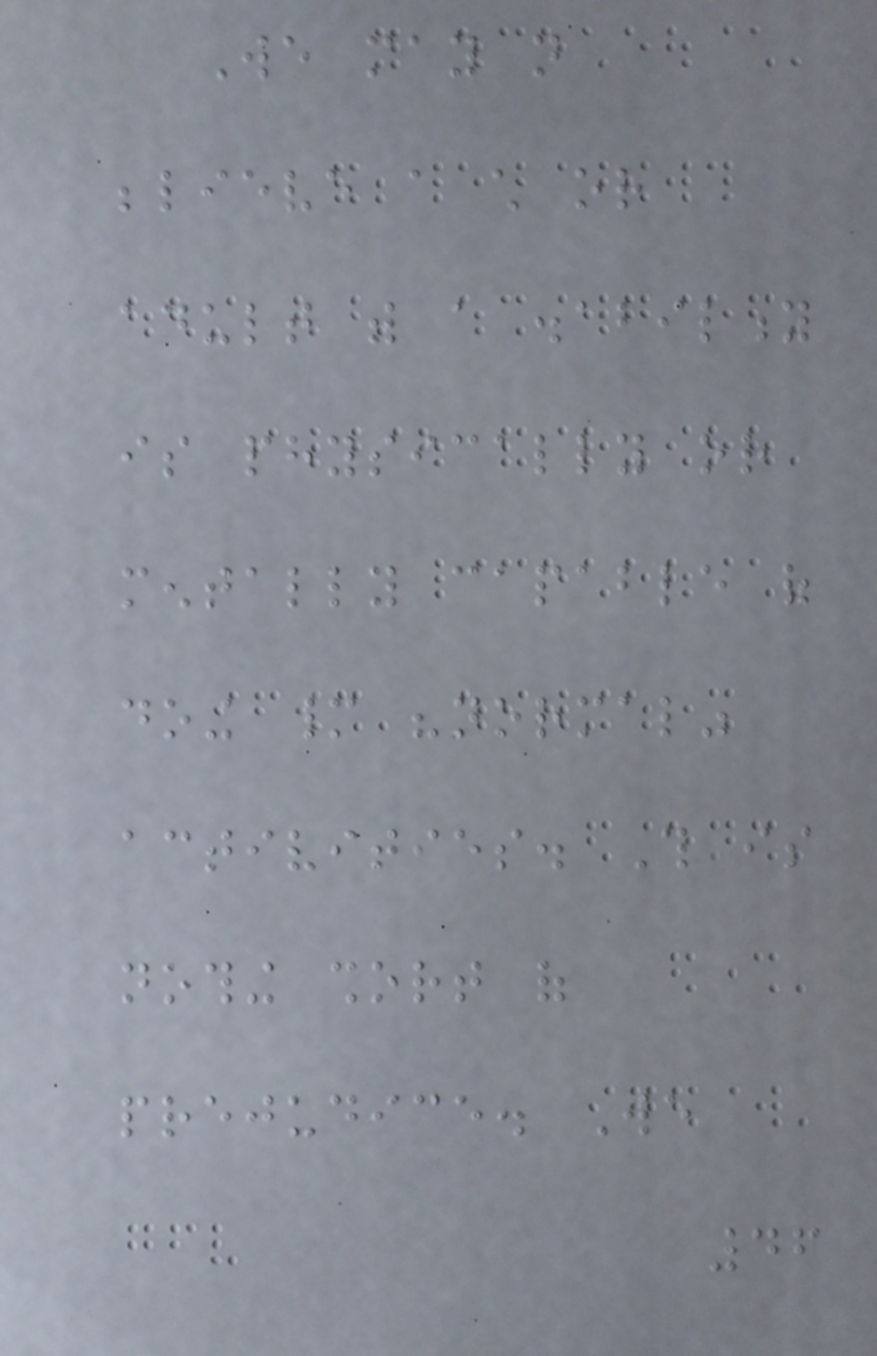We may not
believe a child or
adult with a disability
is physically or
mentally capable of
doing many "normal"
activities. This is
nothing short of
prejudice. We
46
